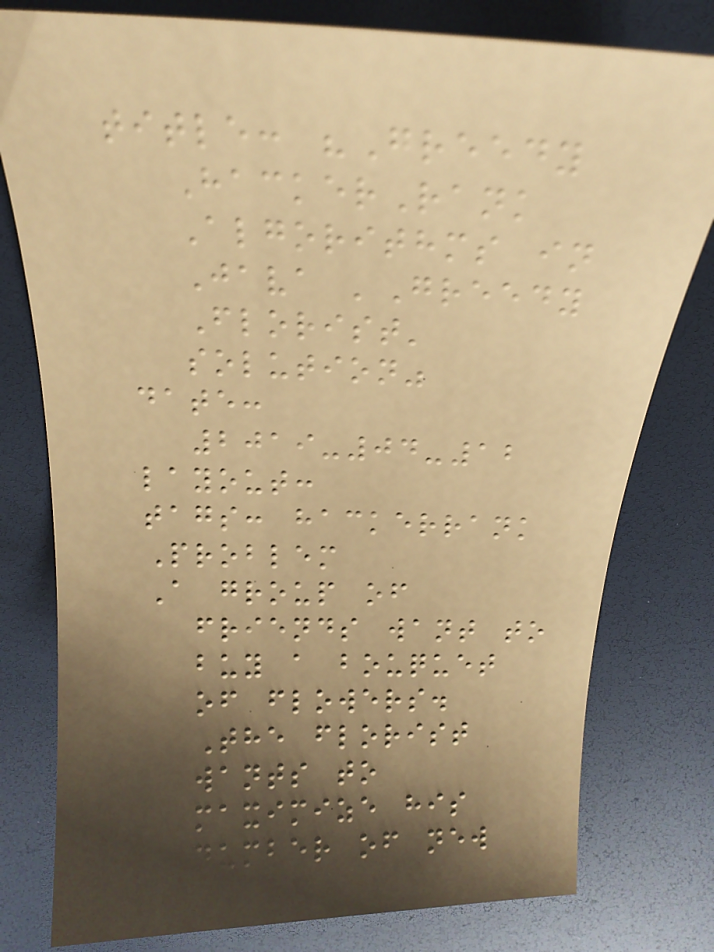title: "Greedy
HackerRank
Algorithms in
Java 'Greedy
Florist'
solution"
date:
2019-04-12
layout:
tags: hackerrank
Problem
A group of
friends want to
buy a bouquet
of flowers.
The florist
wants to
maximize his
number of new
